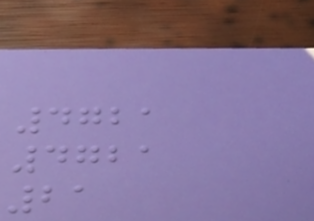4721
4721
21
